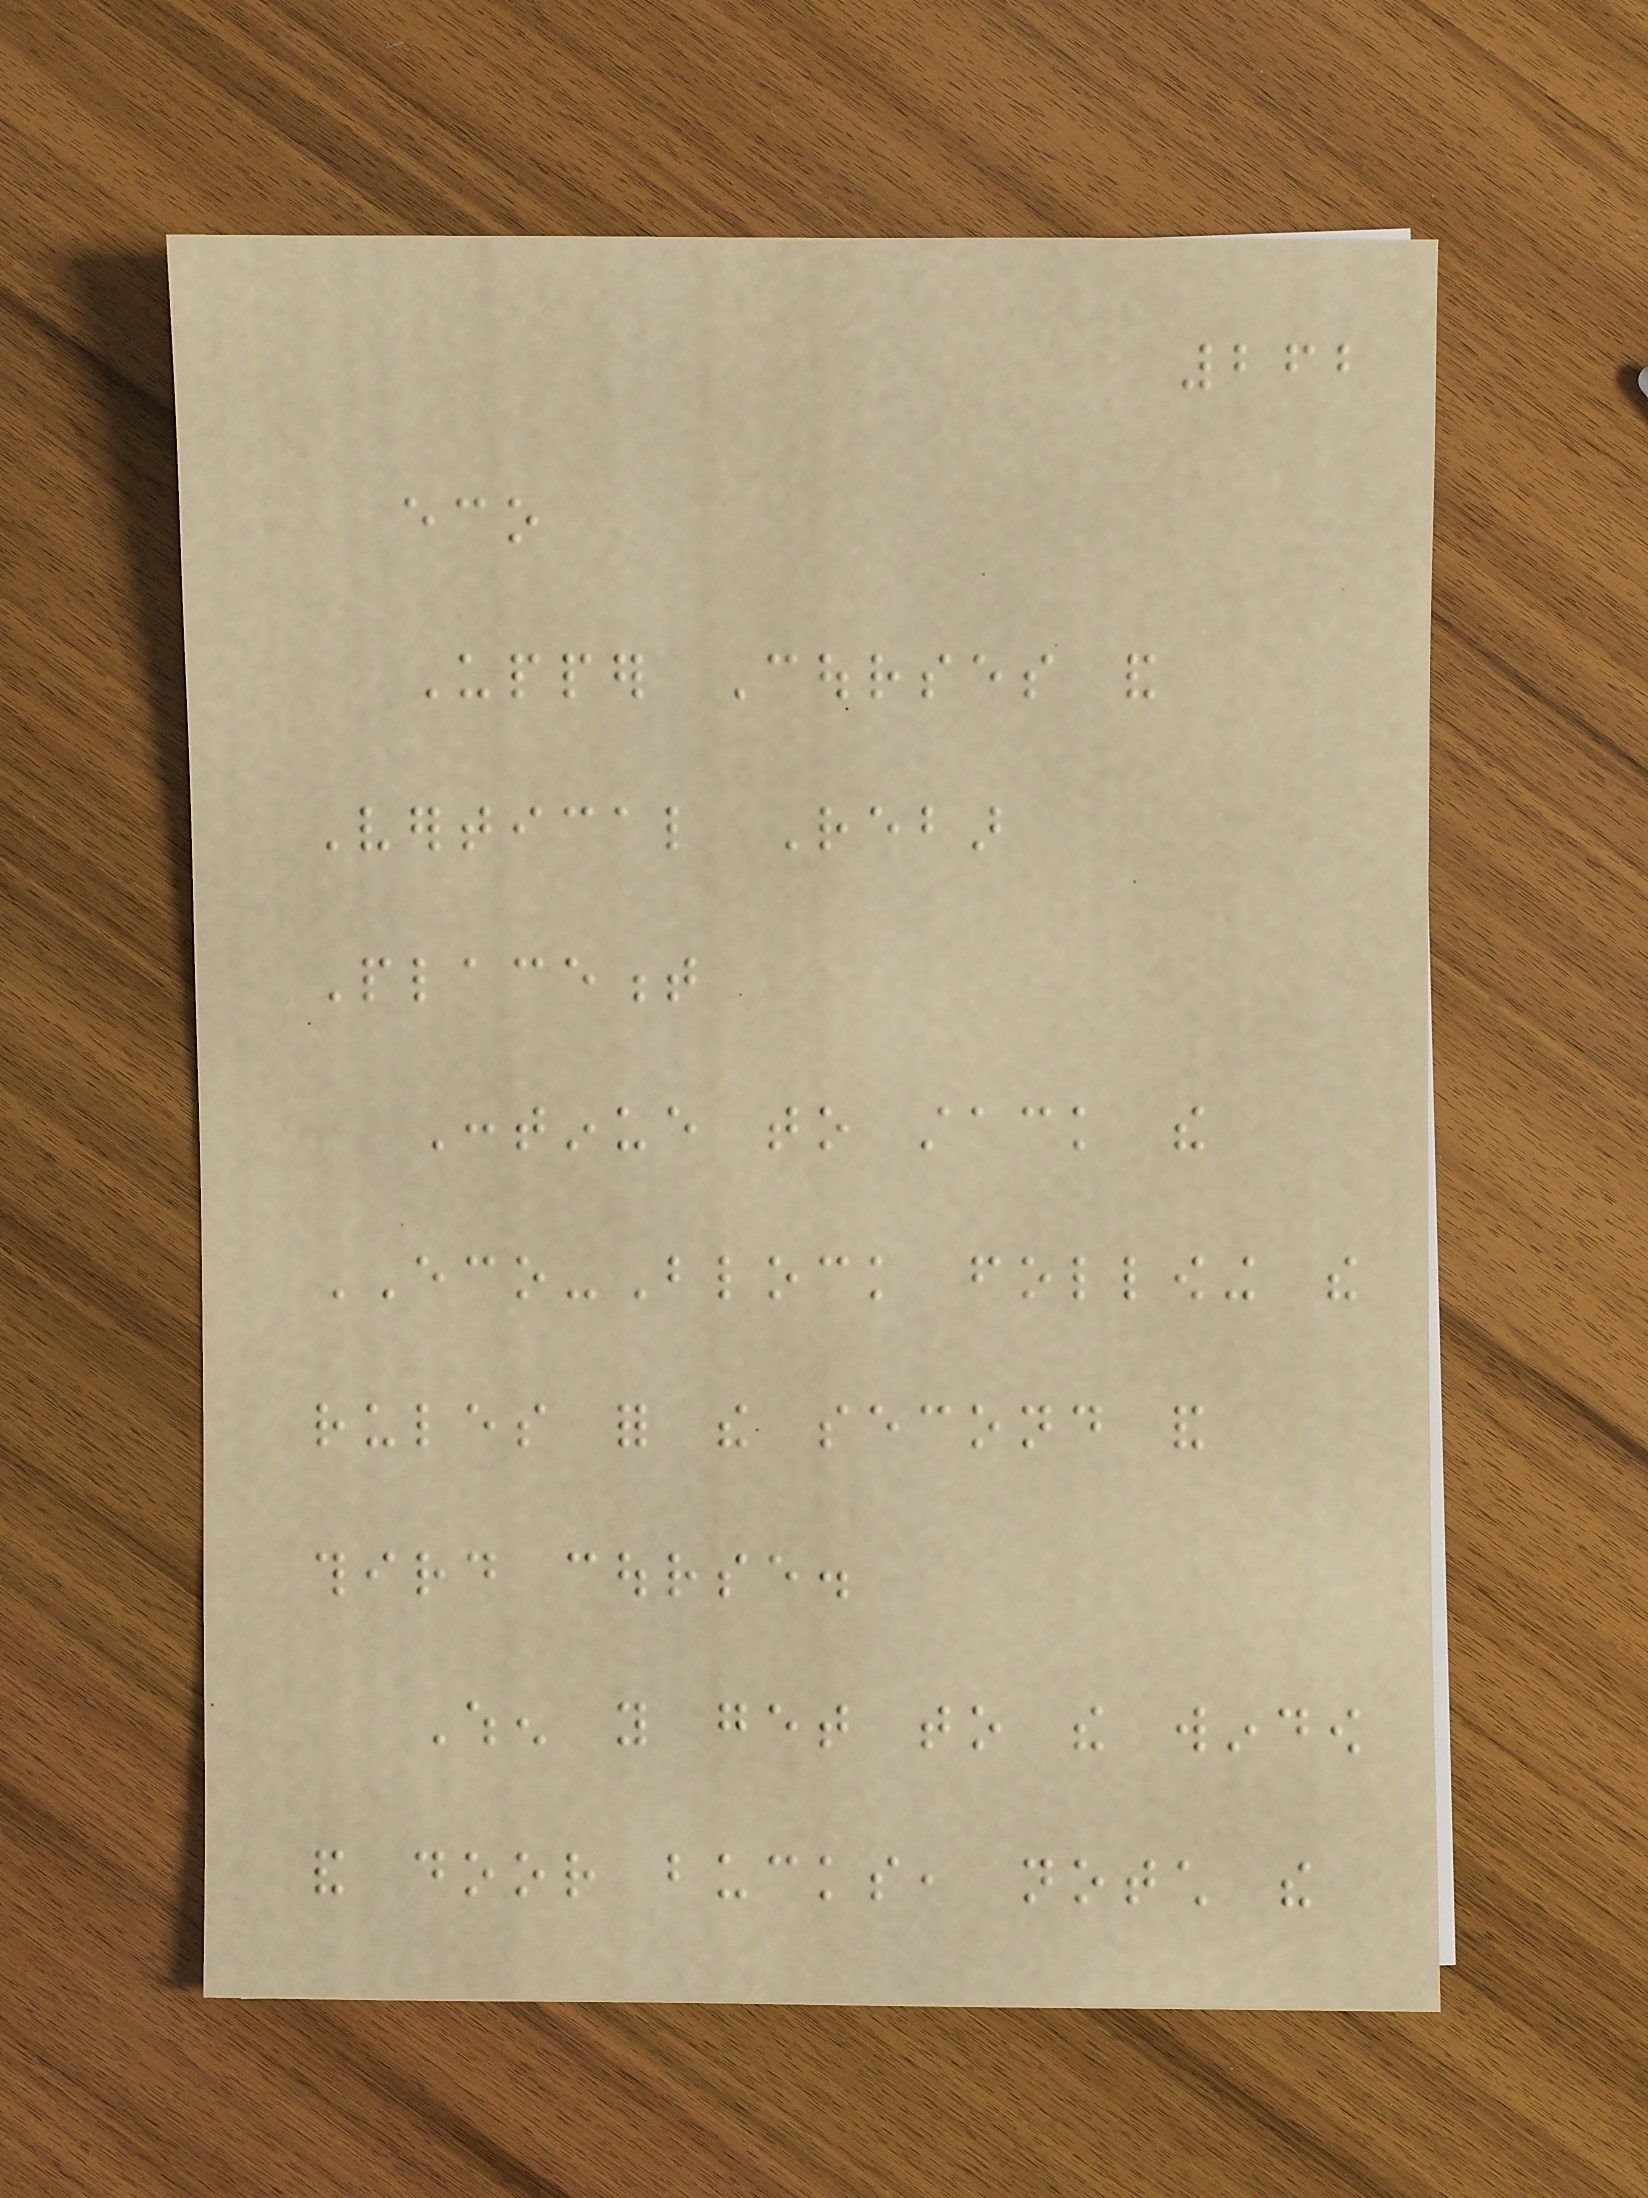262
eco
Upper Courses and
Vertical Rebar
Placement
Continue to stack the
ECO-Block following the
rules for the second and
third course.
When you get to the window
and door bucks, notch the
